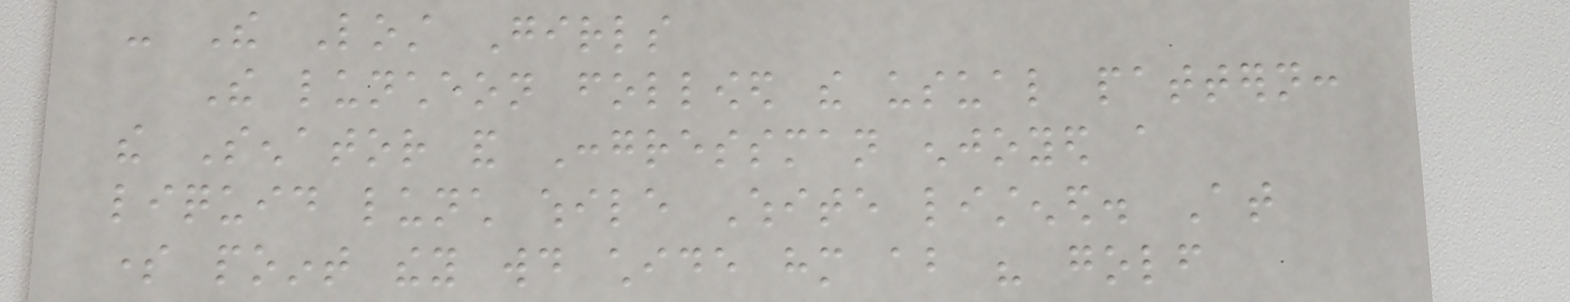- The Lost Girls
The luncheon followed the usual pattern:
the Senator and Congressman enjoyed a
liquid lunch while White listened. At
some point they would chide him about his golf
